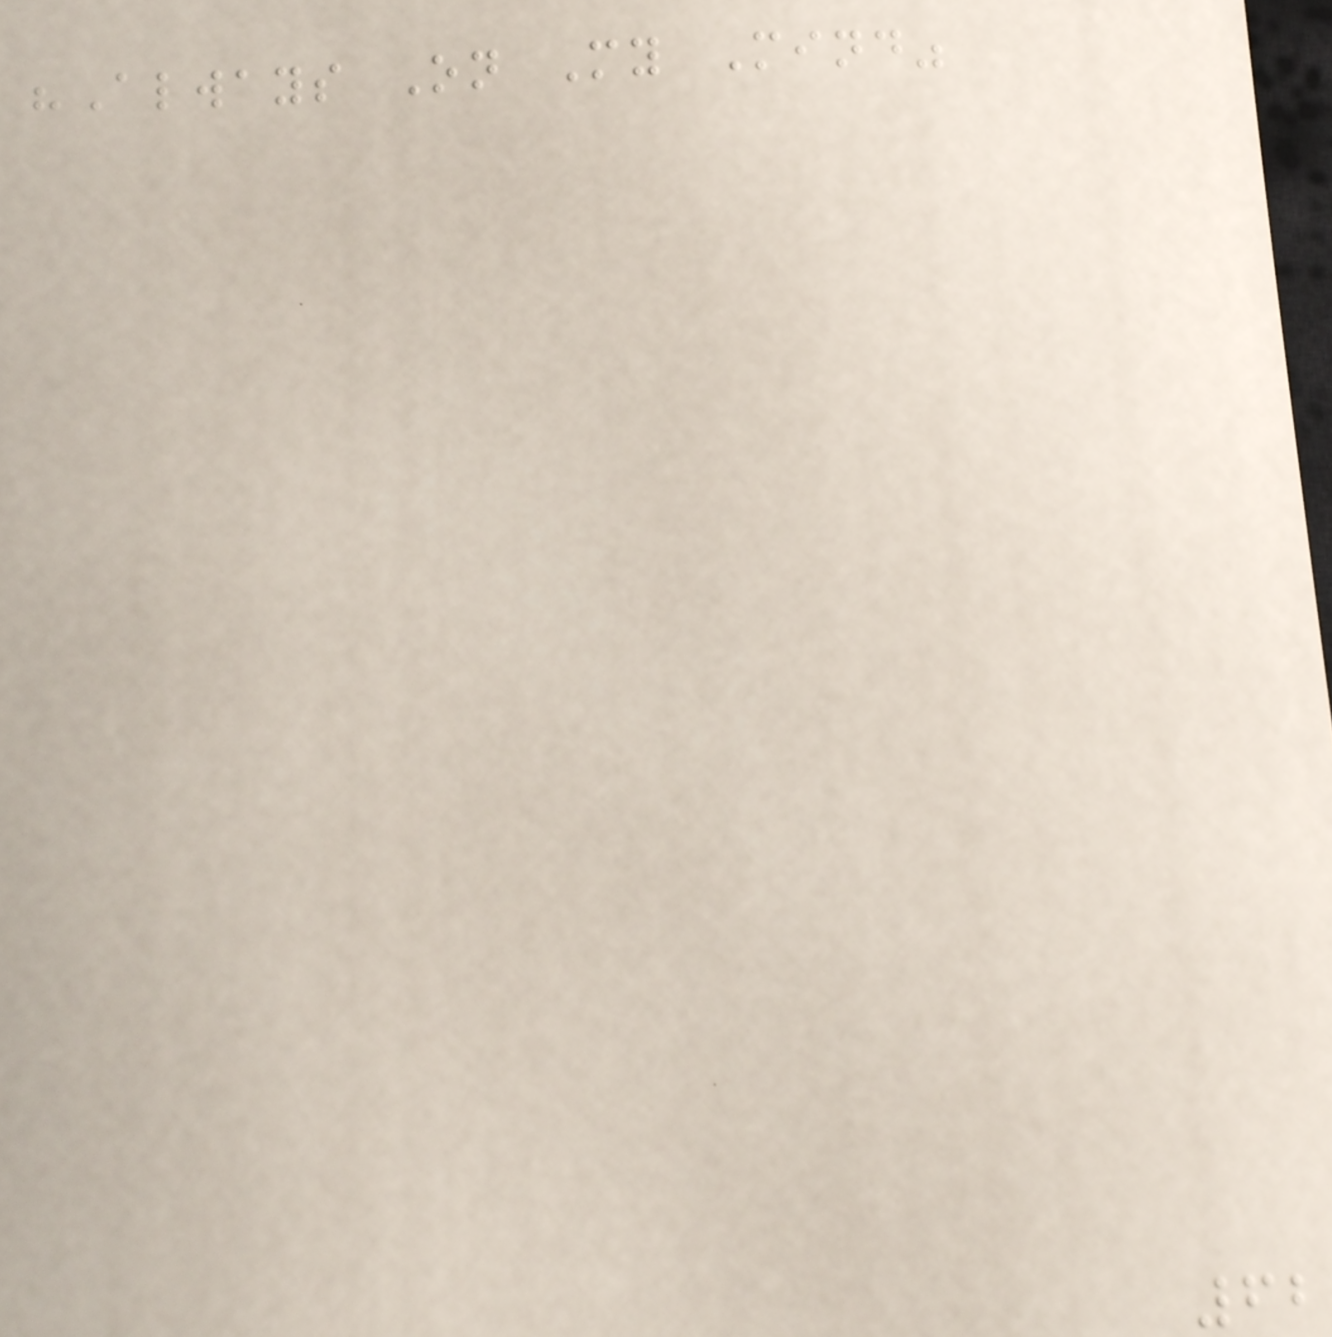"Always On My Mind"
62
